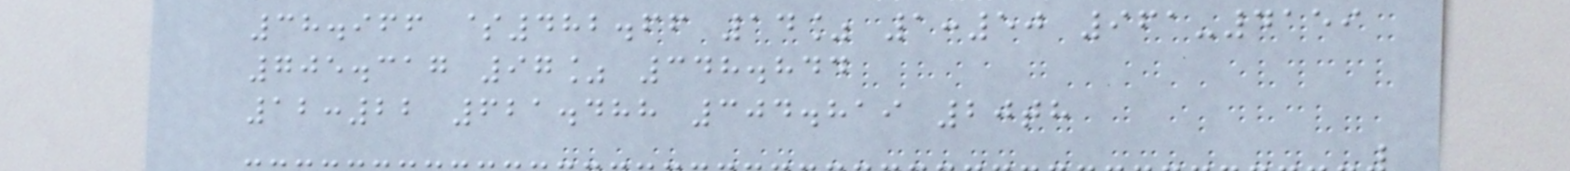38.966 $482.66 14% 1:50 961-4159
705.317 97% 348.844
12:22 621.488 304.819 20th
